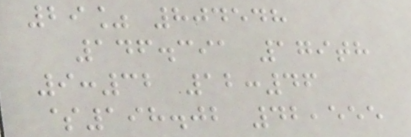29% 804548
146.391 179th
9:32 12:46
$198.02 42,555
